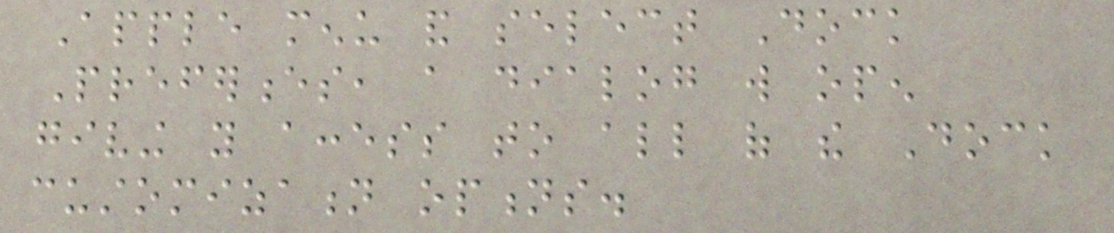Apple menu and select Dock
Preferences, a dialog will open
giving you access to all of the Dock
customization options.
